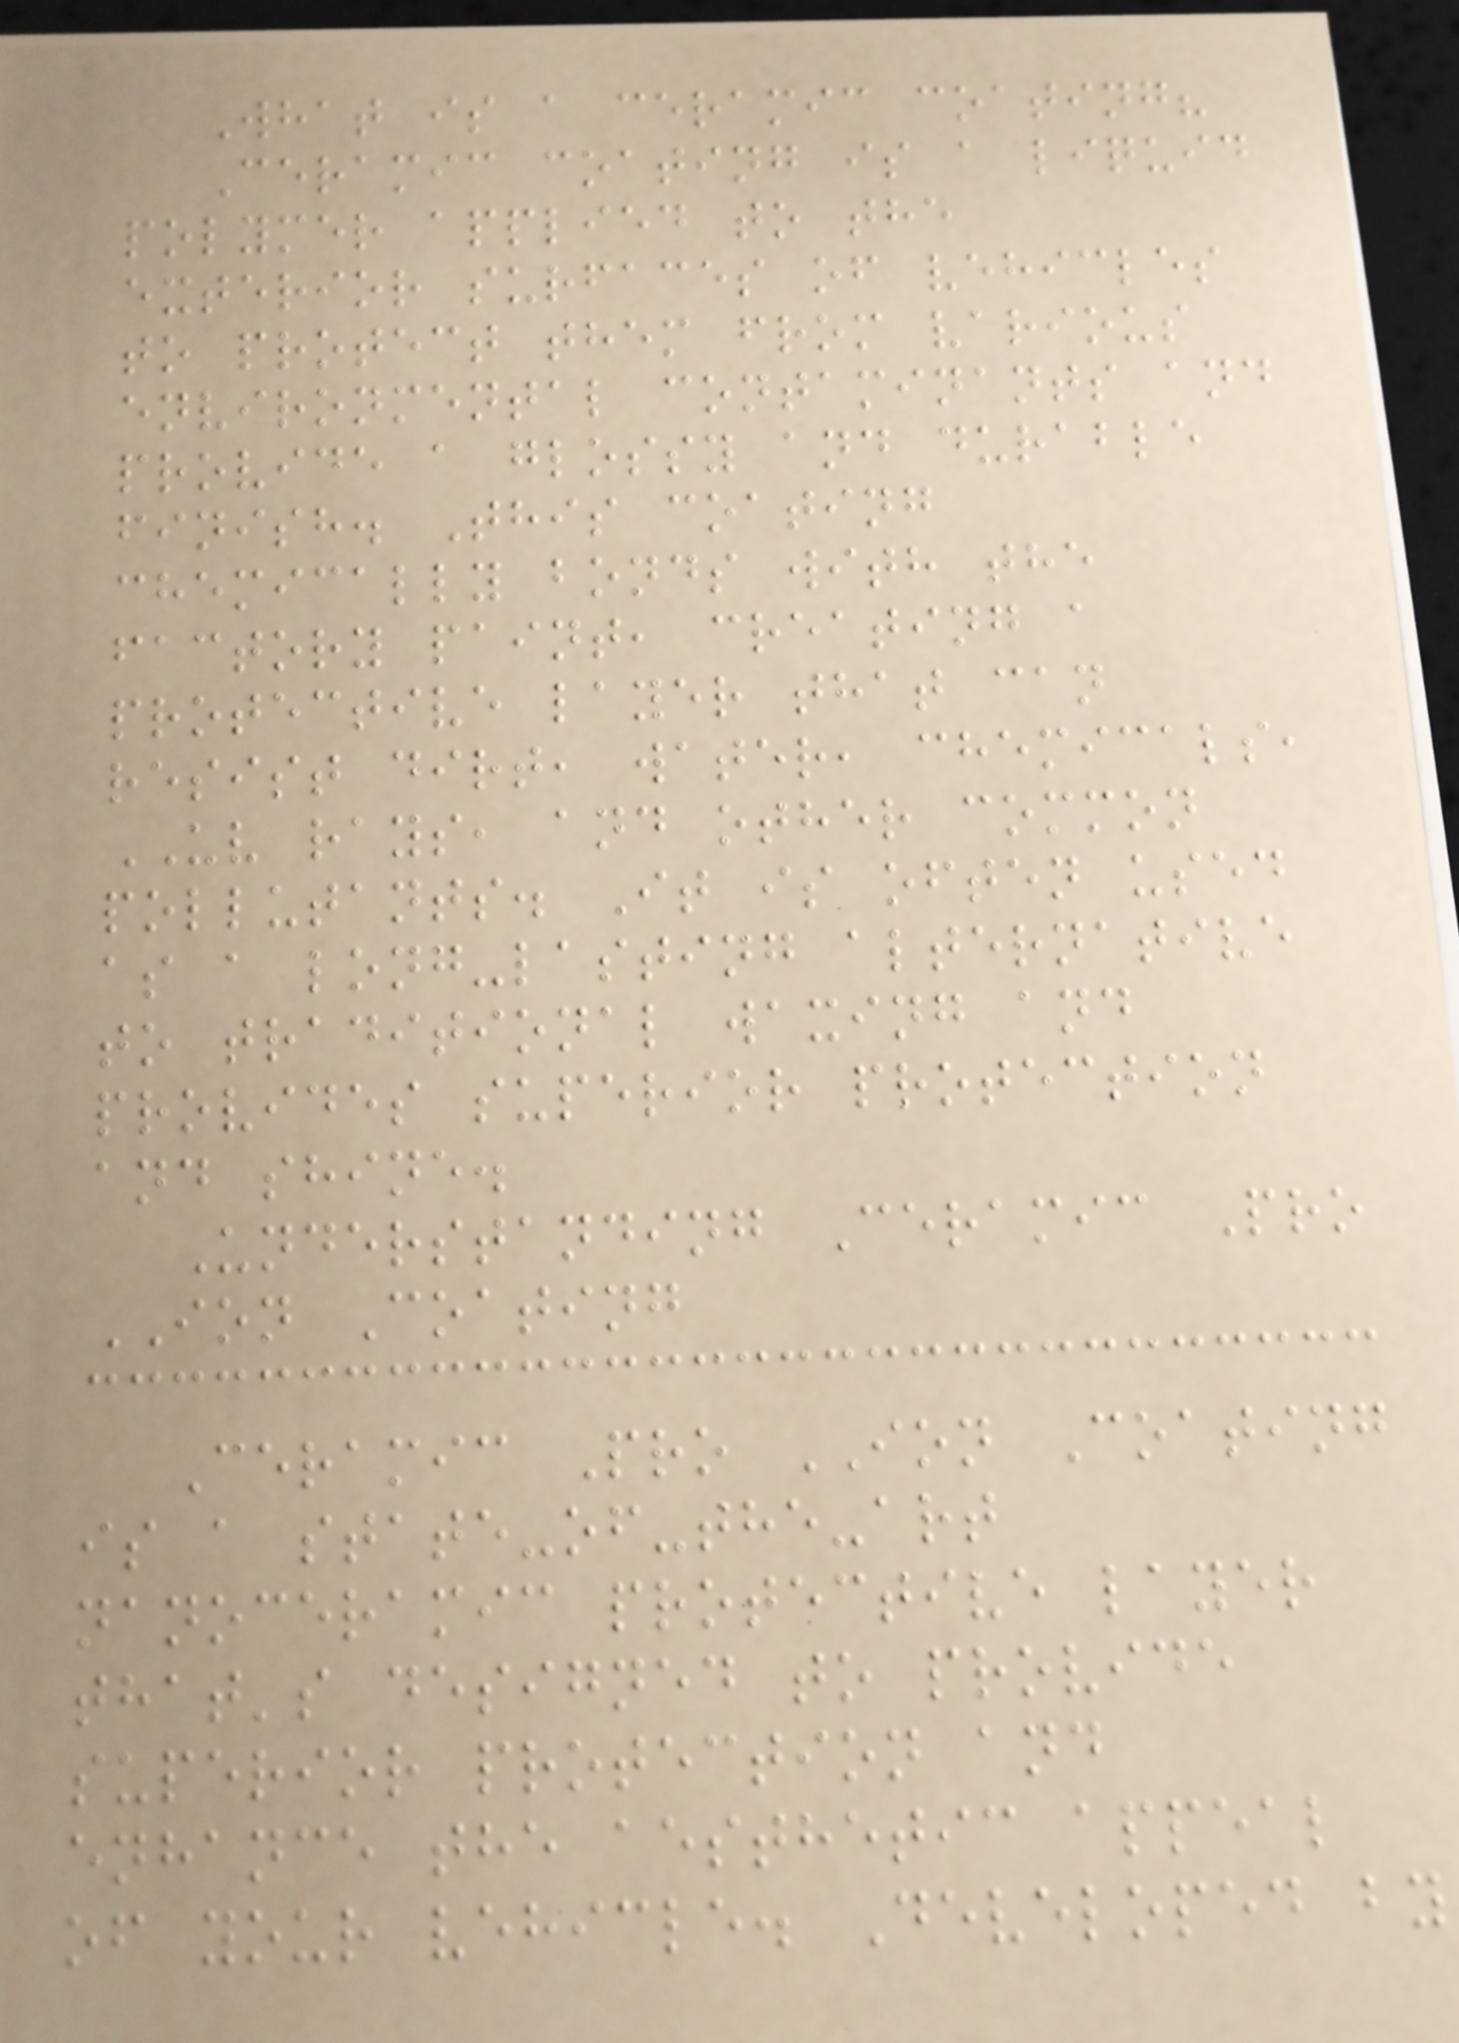What is a ceramic coating?
Ceramic coating is a liquid
polymer applied to the
exterior surfaces of vehicles
to protect them from various
environmental contaminants and
provide a glossy and durable
finish. This coating
chemically bonds with the
factory paint, creating a
protective layer that can
resist dirt, water, chemicals,
UV rays, and other common
pollutants. It is often used
as a long-lasting alternative
to traditional waxing and
provides superior protection
and shine.
Understanding Ceramic Pro
ION Coating
Ceramic Pro ION Coating
is a state-of-the-art
nanoceramic protective layer
that's designed to provide
superior protection and
enhance the aesthetic appeal
of your vehicle. Developed by
